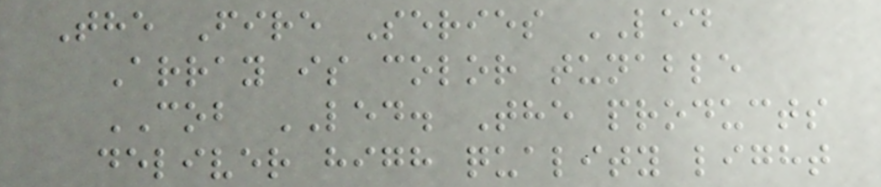The Fire Series LED
Array is color tunable
COB LED. The products
deliver high quality light
